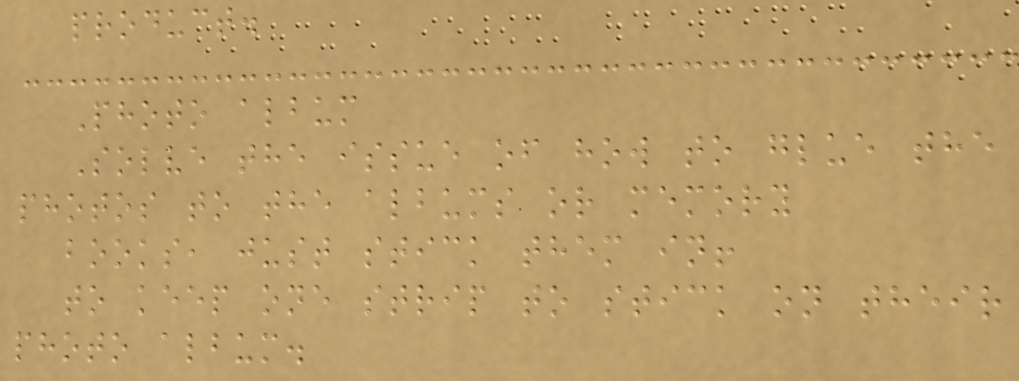product.
Photo album
Solve the issue of how to glue the
photos to the albums or memory
books, just stick them in!
to keep one strip to stick on their
photo album.
